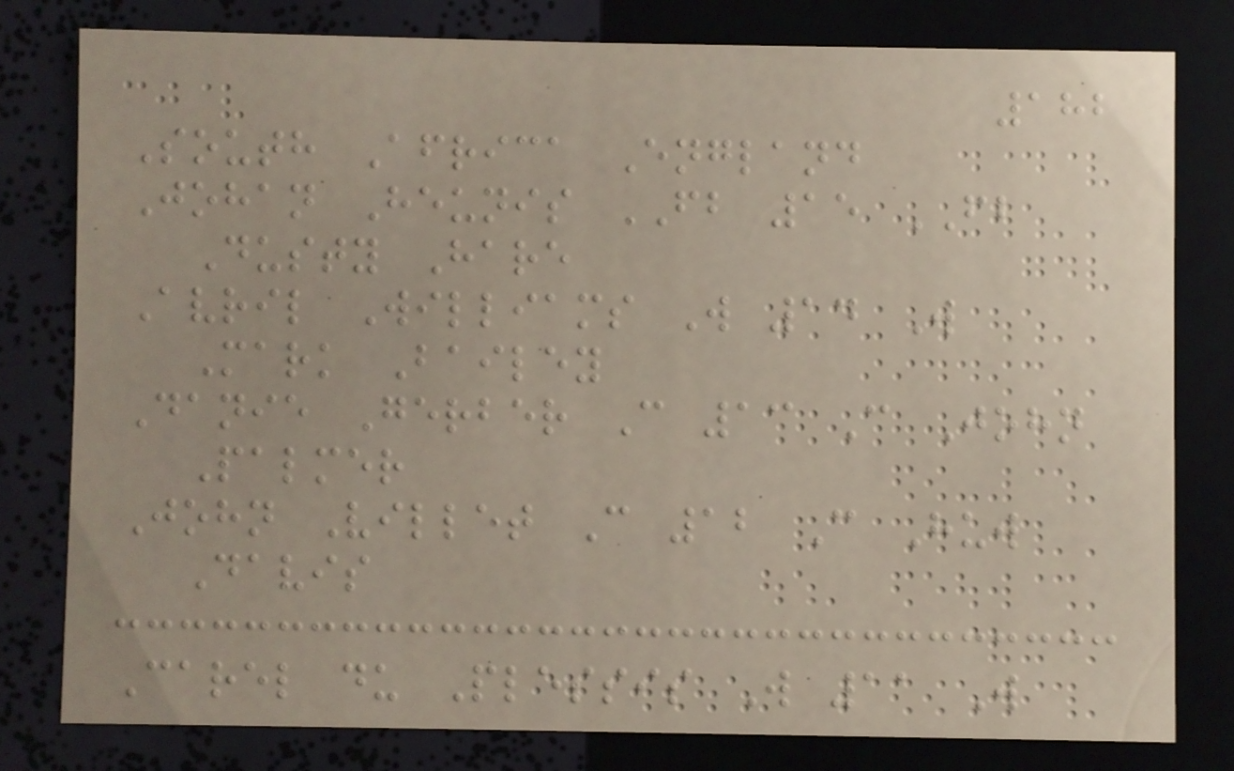182
South Africa England
Johan Heunis FB 15 FB
Dusty Hare
Avril Williams W 14 W
Mark Bailey
Danie Gerber C 13 C John
Palmer
John Villet C 12 C Huw
Davis
Carel du Plessis W 11 W
